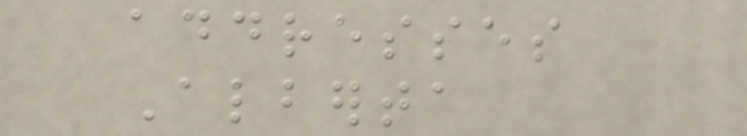addresses
Alberta
